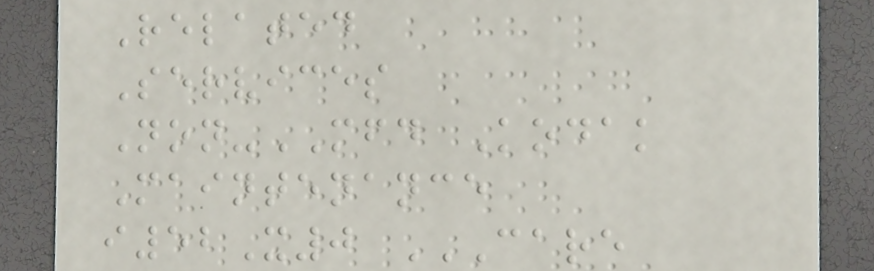Related
Services
Non-MFD Kodak
Maintenance
i52X0 CARE
